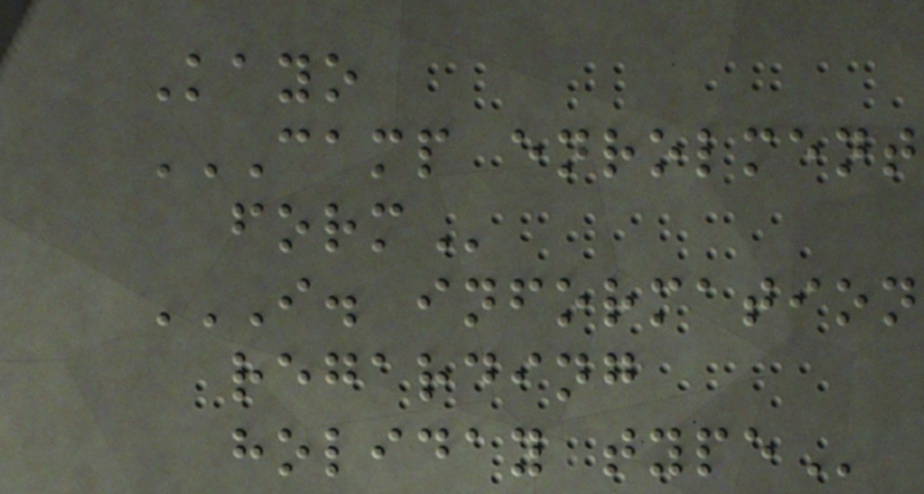Kayo
CAMP ENROLMENT
FORM
I. INFORMATION
REGARDING
HOLIDAY TYPE
